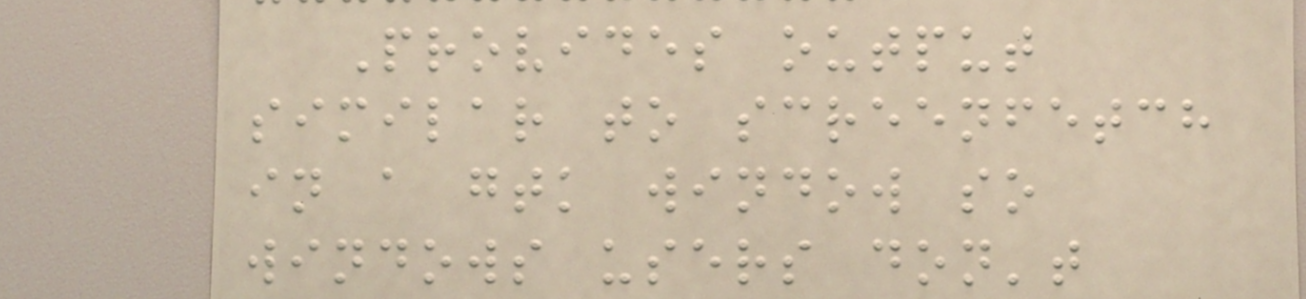Provides output
similar to screenfetch
in a gtk window so
windows users don't
